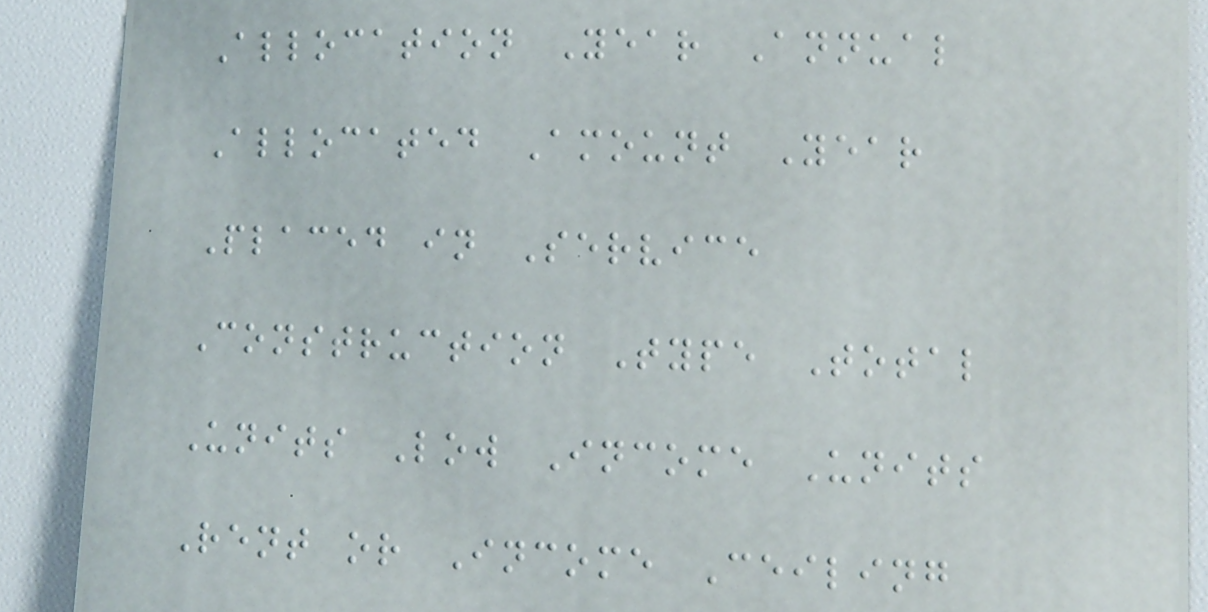Allocation Year Annual
Allocated Amount Year
Placed in Service
Construction Type Total
Units Low Income Units
Rent or Income Ceiling
